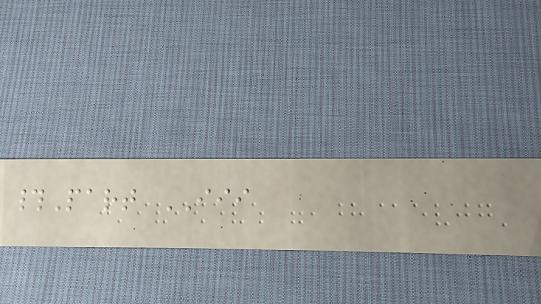#Part III
